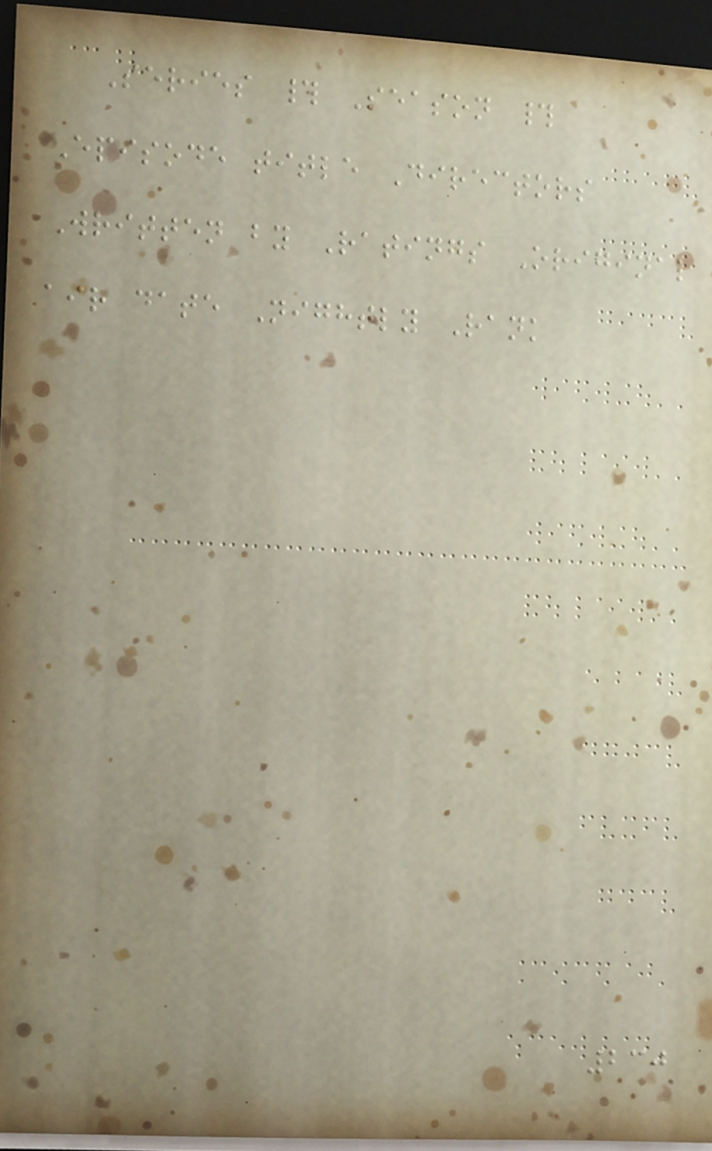Series # Season #
Episode title Directors
Written by Ratings Original
air date Nightly Rank
230
